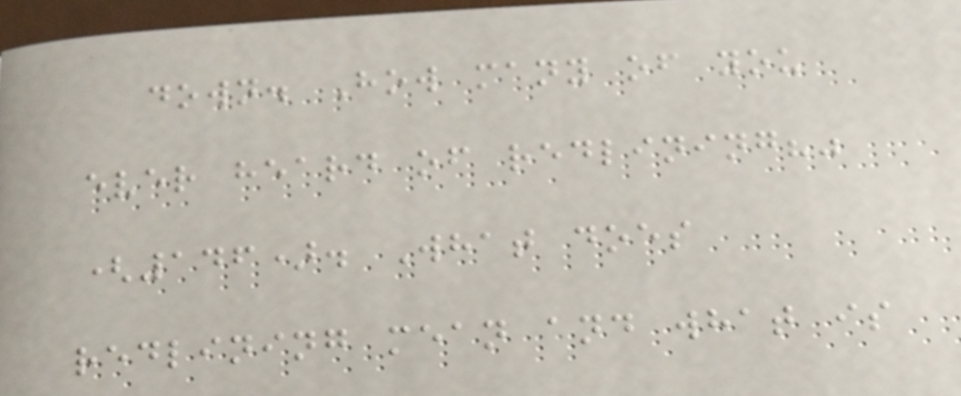down. How many of you
ever heard of redlining?"
(146). What does
redlining mean and what is
